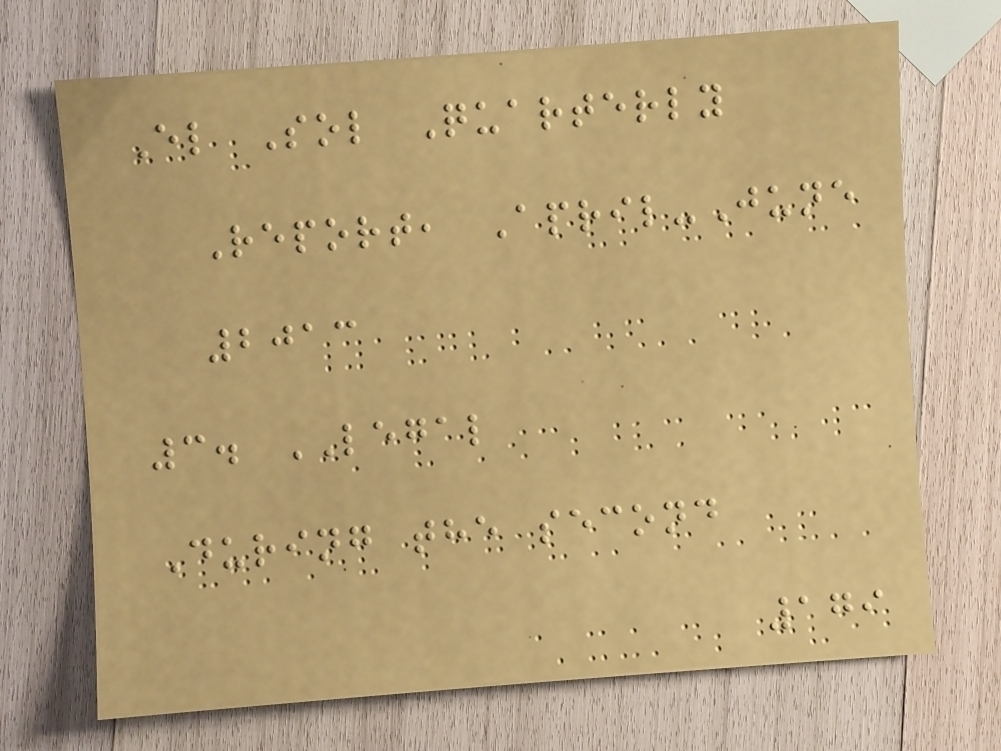El Sol Quarterly
Report, April-June
2013
3. LEGAL
During the second
179
